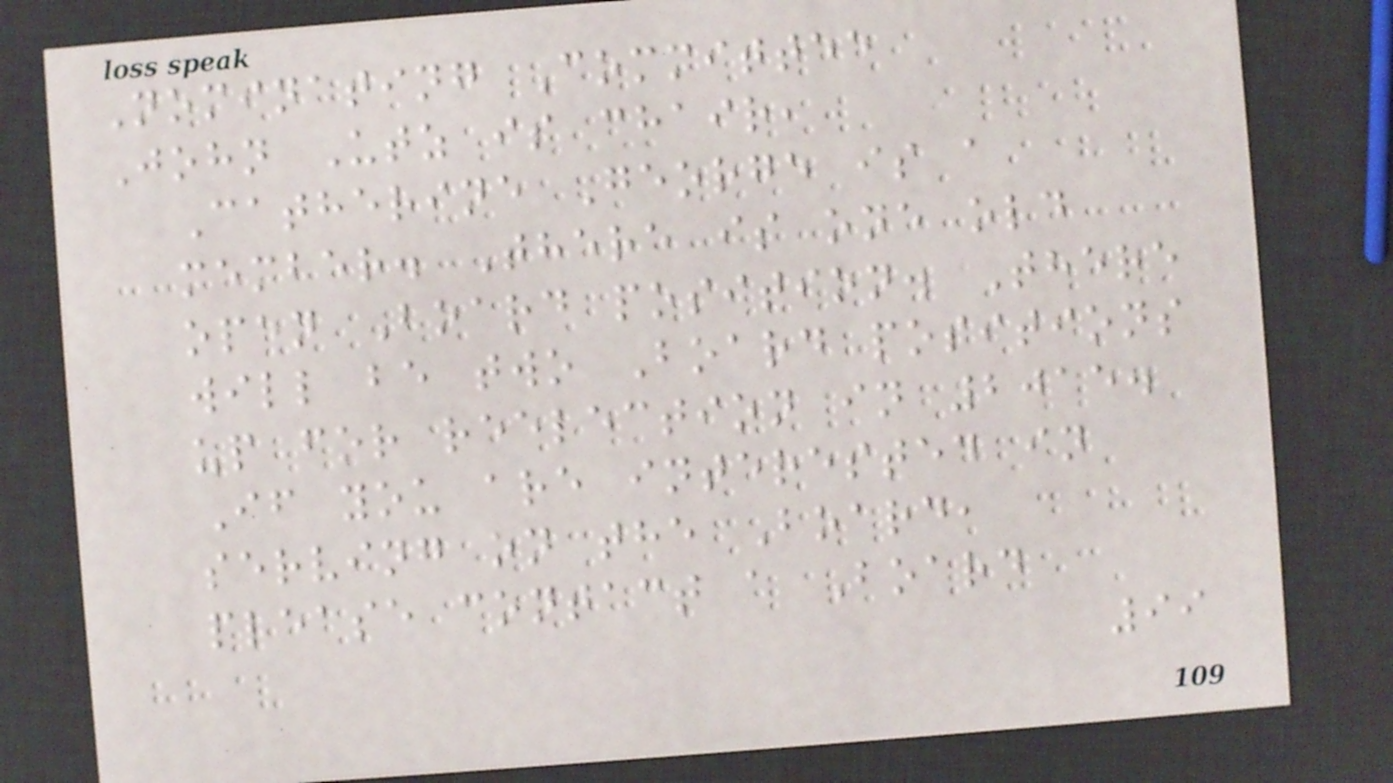Nominating Committee
John Utz is chair,
Catherine George is a
member. There is one old
open Board position. There
will be two Board positions
up for reelection in 2015.
If you are interested in
serving on the Board,
please contact a Board
99
